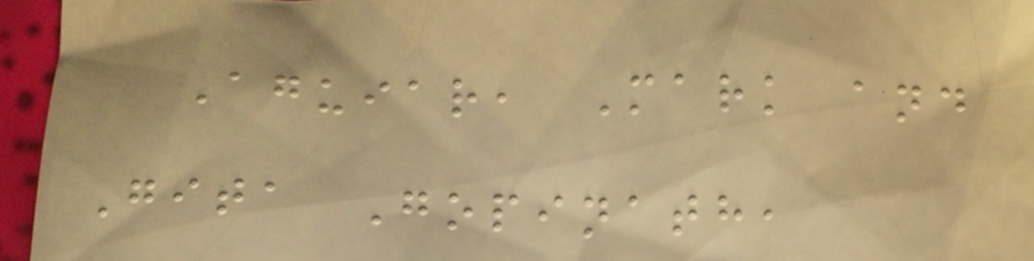Aguiar, Mark and
Gita Gopinath,
